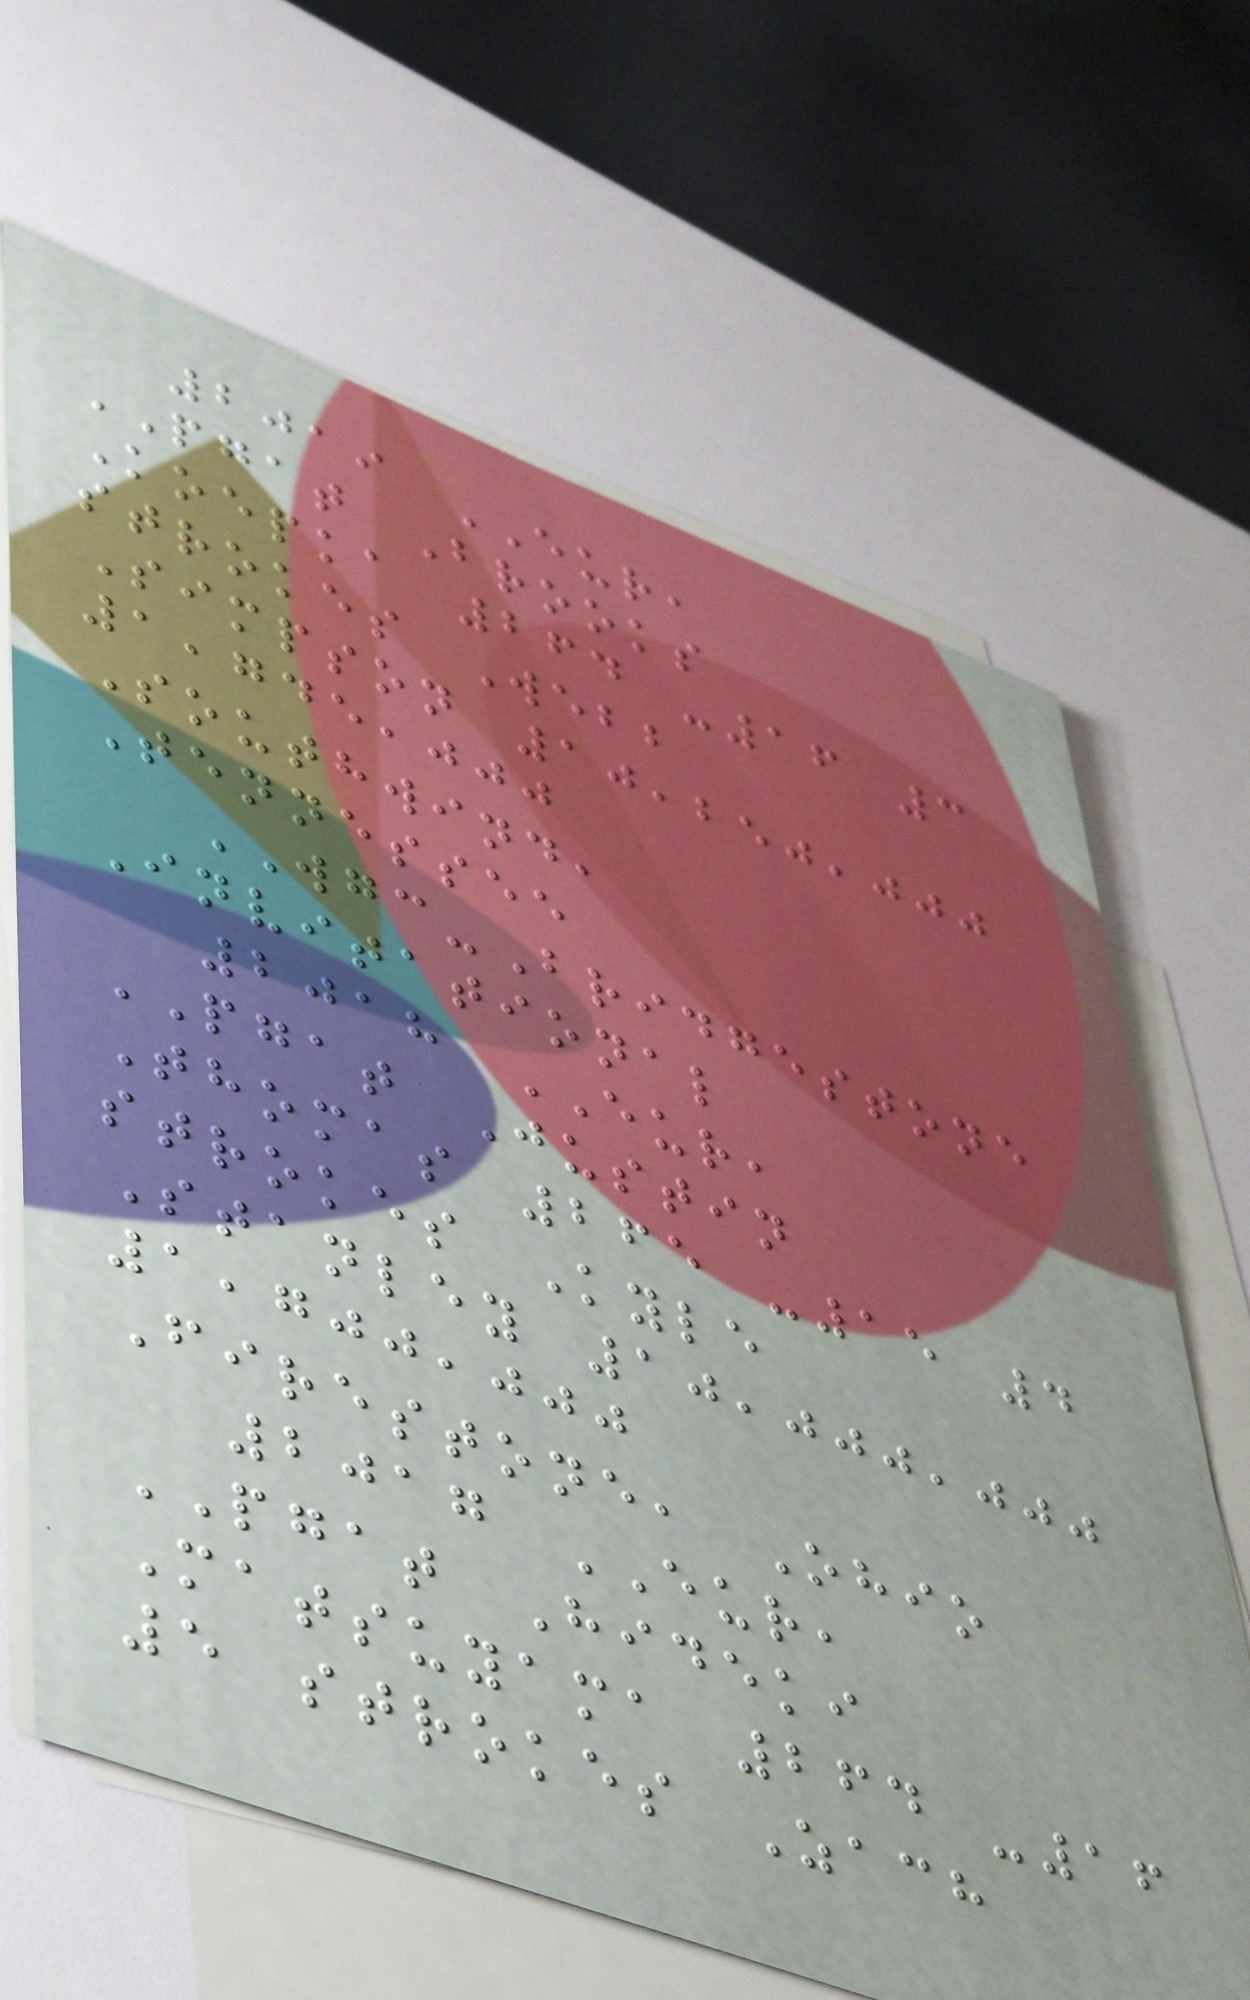2019 EUR,
PGAT Brooks
Koepka 264 -16 3
strokes Webb
Simpson 10,250,000
1,745,000
Southwind,
Tennessee
WGC-Bridgestone
Invitational
2018 EUR,
PGAT Justin
Thomas 265 -15 4
strokes Kyle
Stanley 10,000,000
1,700,000
Firestone, Ohio
2017 EUR,
PGAT Hideki
Matsuyama 264 -16
5 strokes Zach
